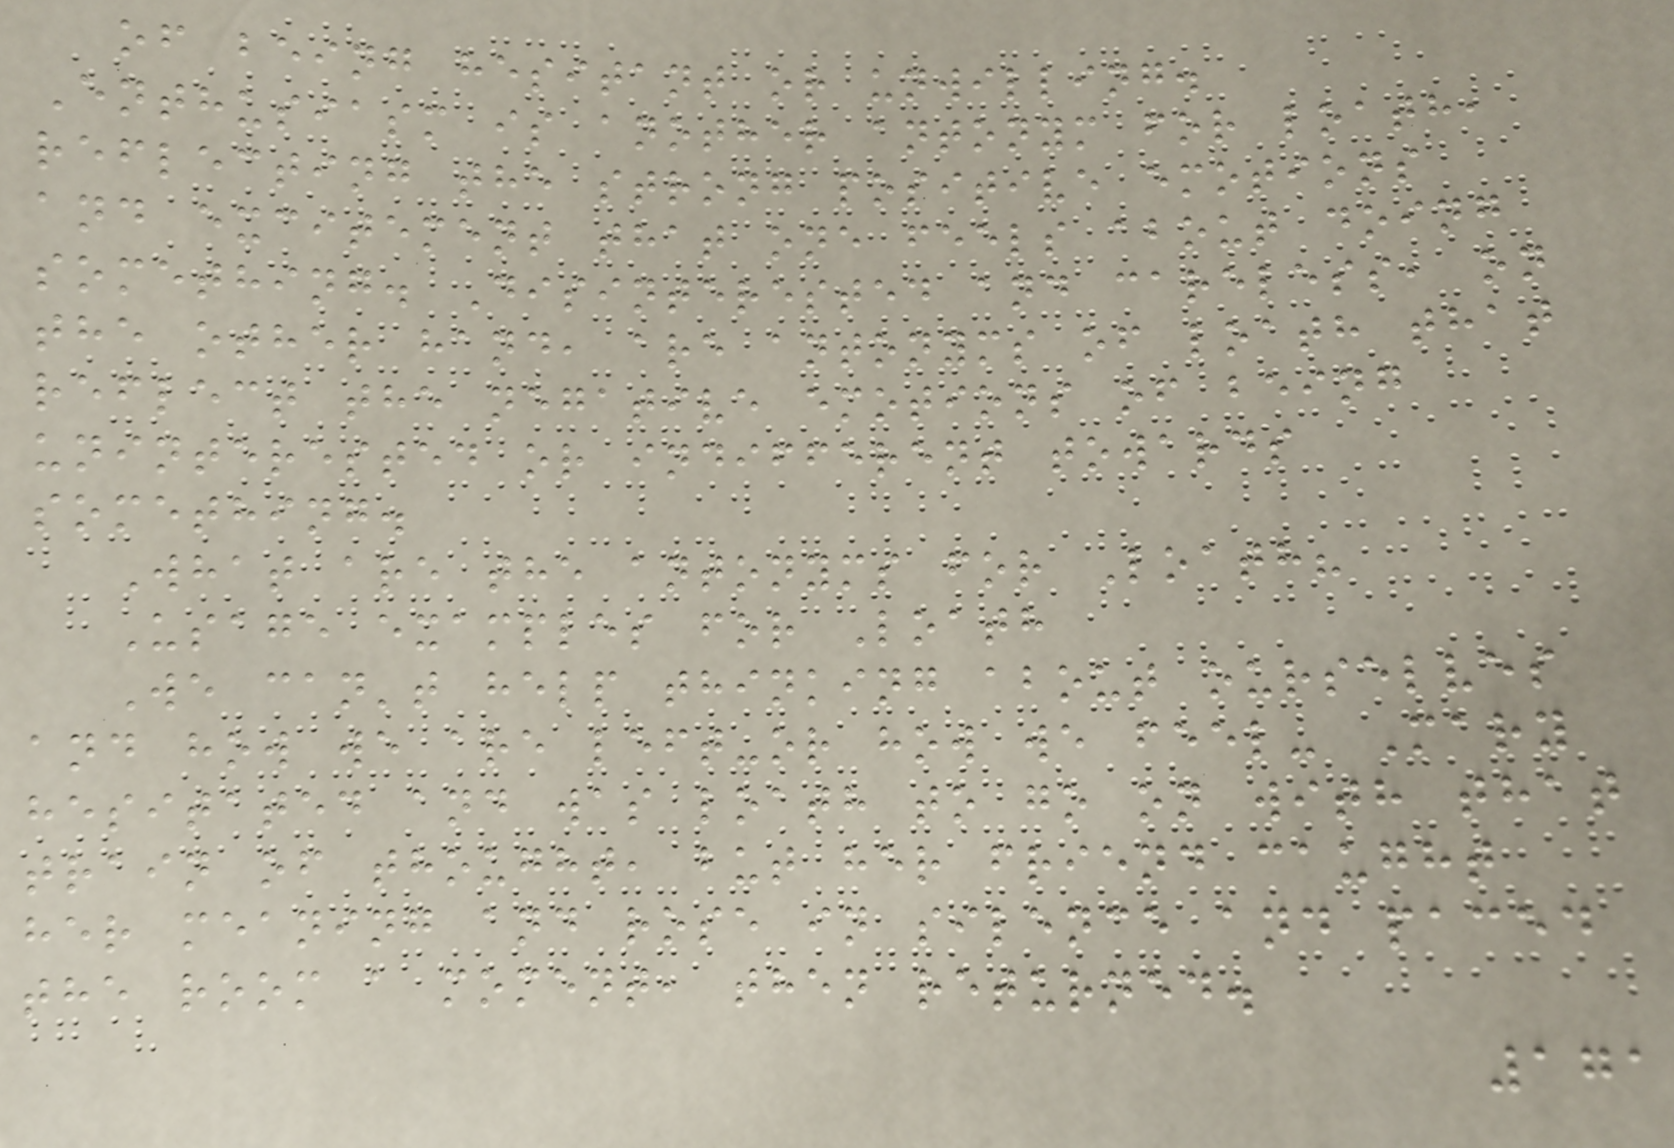of being hesitant or unwilling.
Enthusiasm is another antonym for loath,
reflecting the strong positive emotions
and excitement that one feels about doing
something. Disinterested and careless, on
the other hand, are antonyms of loath that
reflect the negative emotions of being
uninterested or indifferent towards
something.
What are the antonyms for Loath?
Usage examples for Loath
We can't help thinking about ourselves
and how we are left-or how we feel- Mary
hesitated and was loath to go on with that
train of thought, but her friend caught
her meaning and rose in silence and paced
the room a moment, then returned.
171
